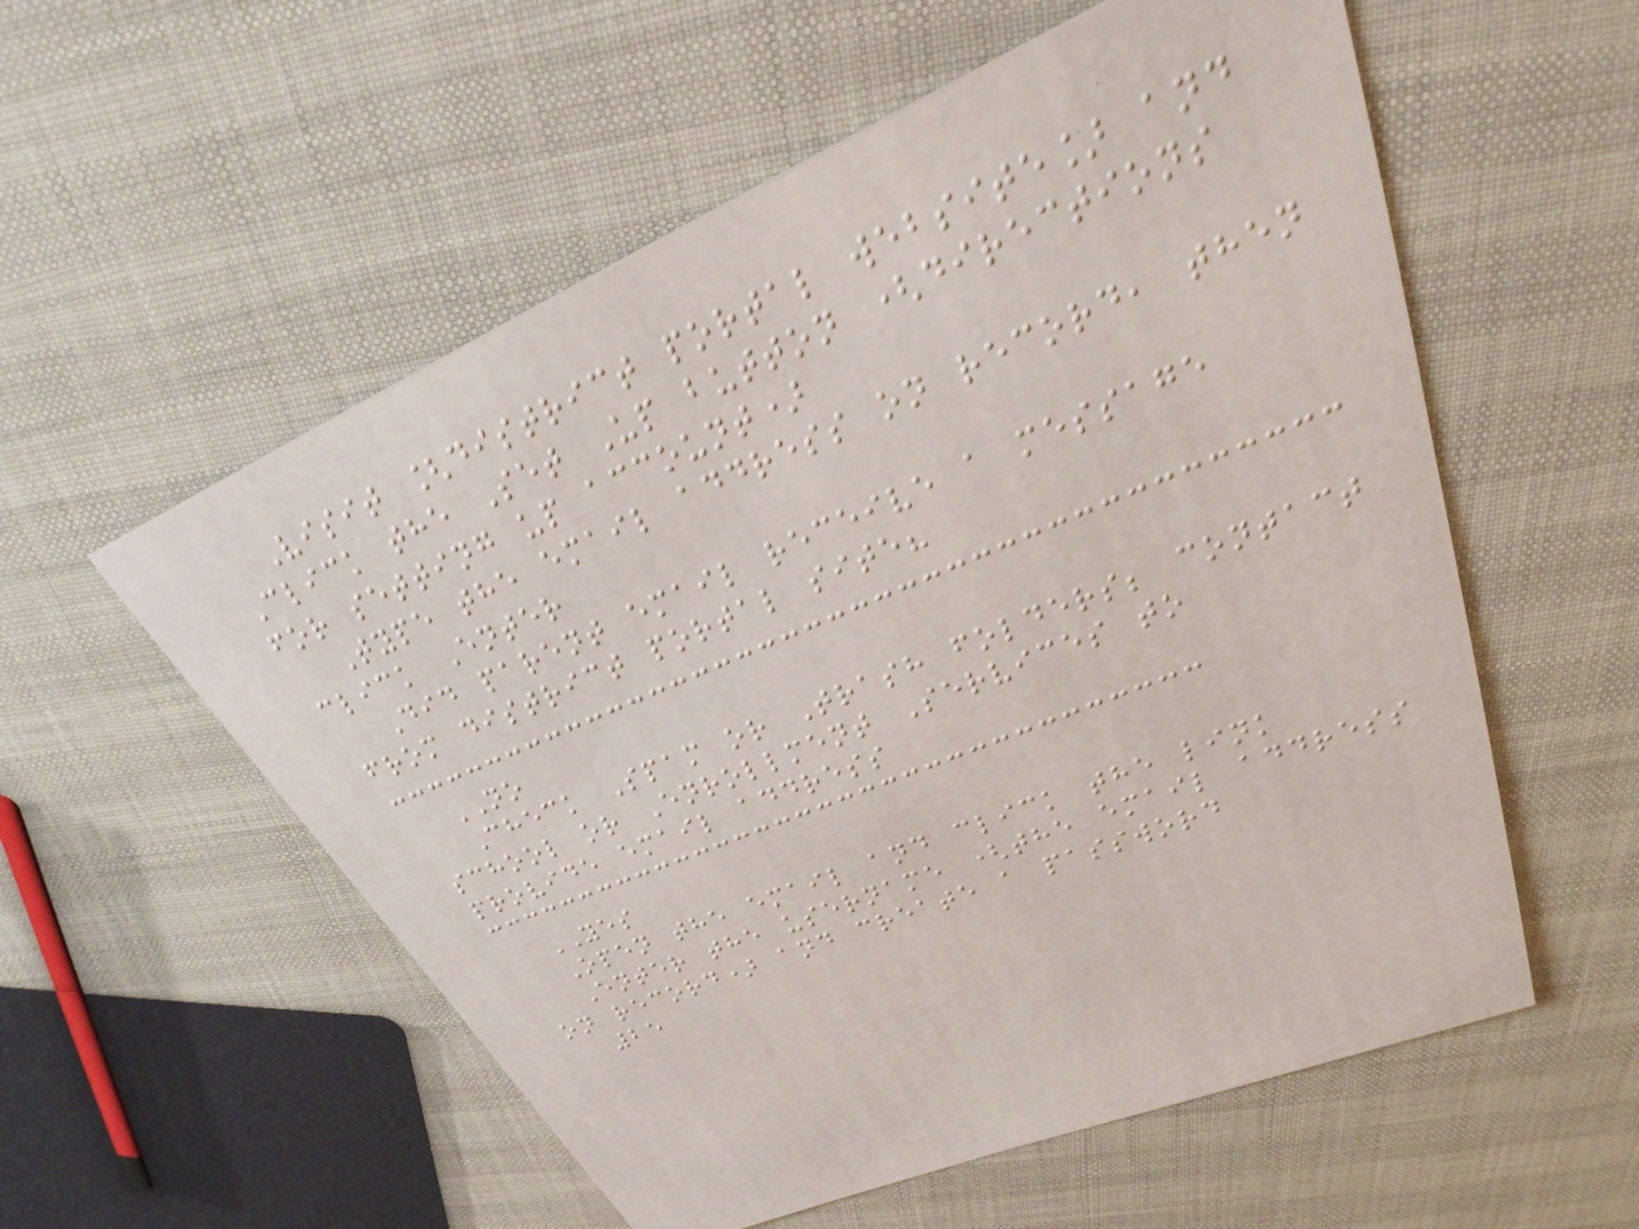Visit [district portal website] and
Click the Set Up button (directions
for setting up account)
Type the email address on record, then
click Enter
Did parent email receive a message
from district portal site?
NO
Check Spam or Trash folders; contact
school or Enrollment Services to
provide email address
YES
Open the email and click the link
Enter the username (the email address
on record) and create a password
25
